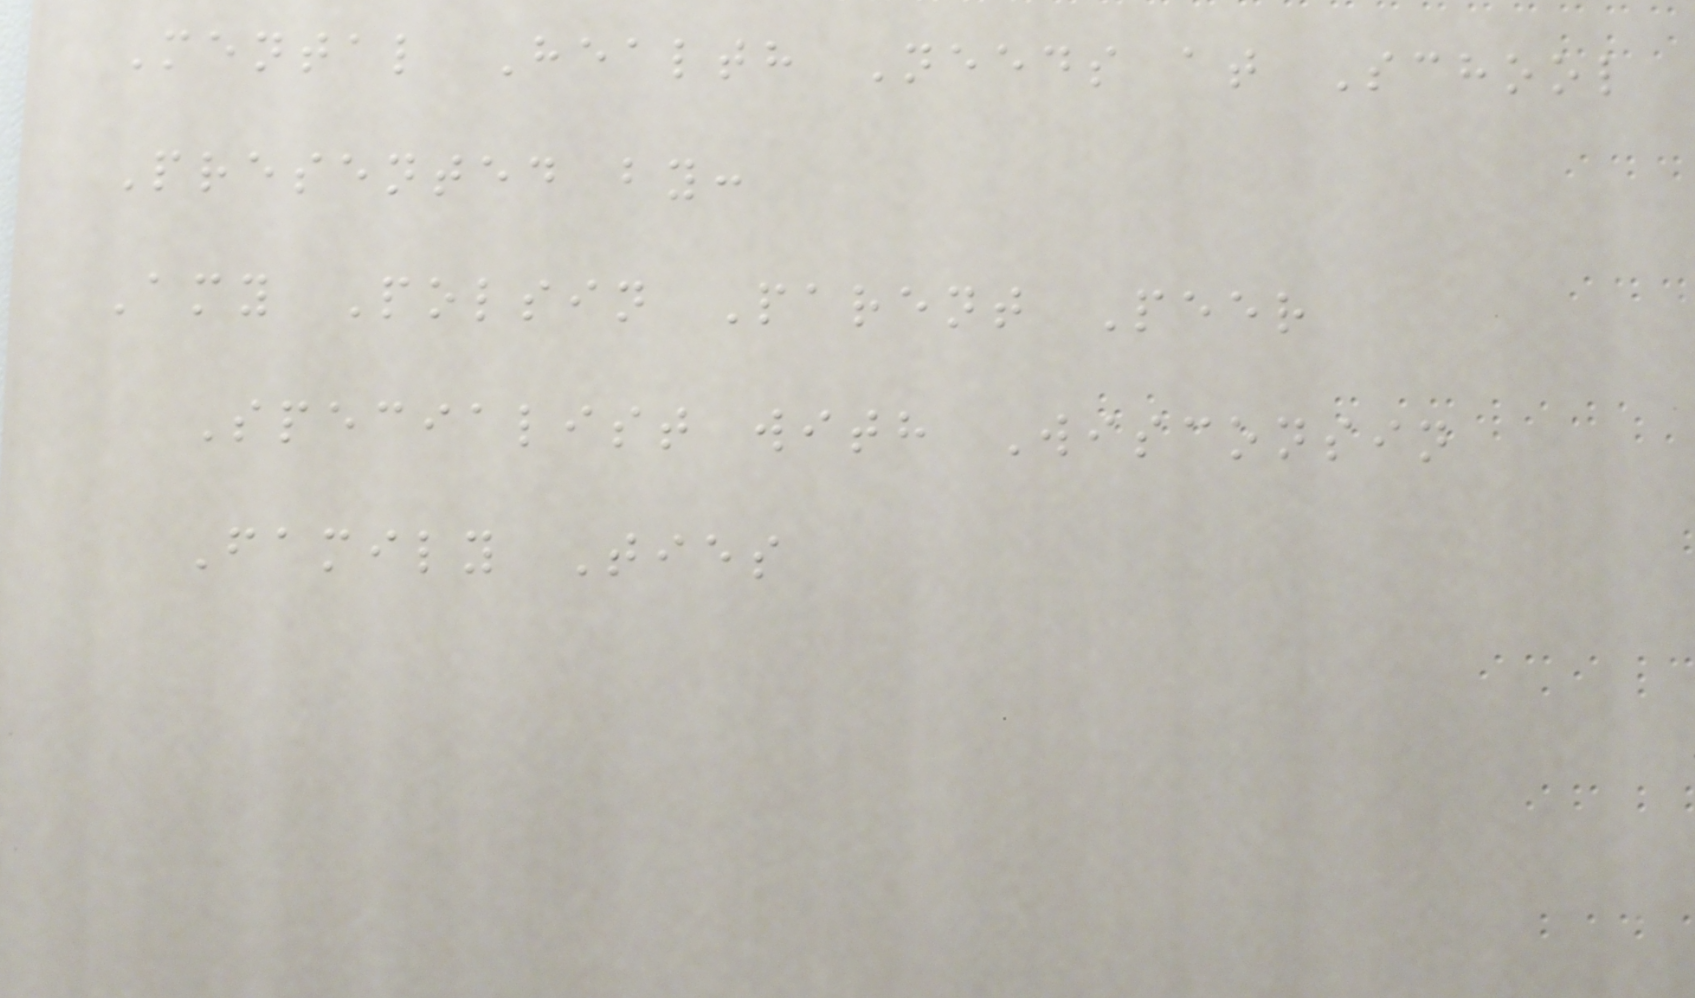Mental Health Needs at School
Presented by:
Amy Polsin Parent Peer
Specialist with Wisconsin
Family Ties
